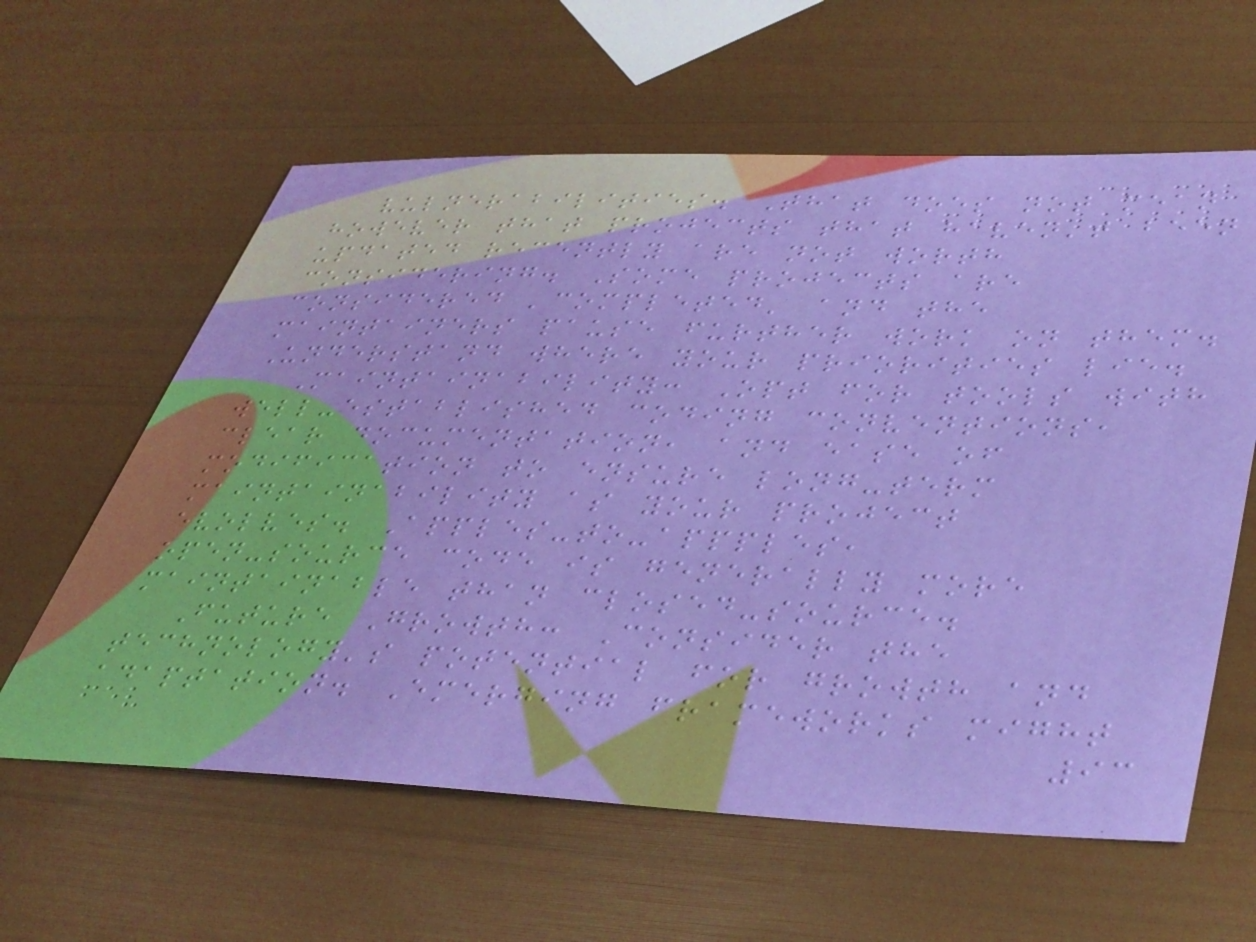vulnerabilities. That does not mean
however that projects that haven't been
updated recently are not worth
considering. Some projects are
considered 'completed' and the
maintainers pause further work on them.
Understand where your priorities lie.
Maintainability: Opt for tools with
well-established coding conventions,
clear documentation, and ease of
modification to ensure long-term
maintainability as your project
evolves. Apples-to-appples,
open-source code is generally more
maintainable than closed-source.
Future Growth: Consider the
technology's potential for growth and
adaptation. Emerging frameworks might
93
